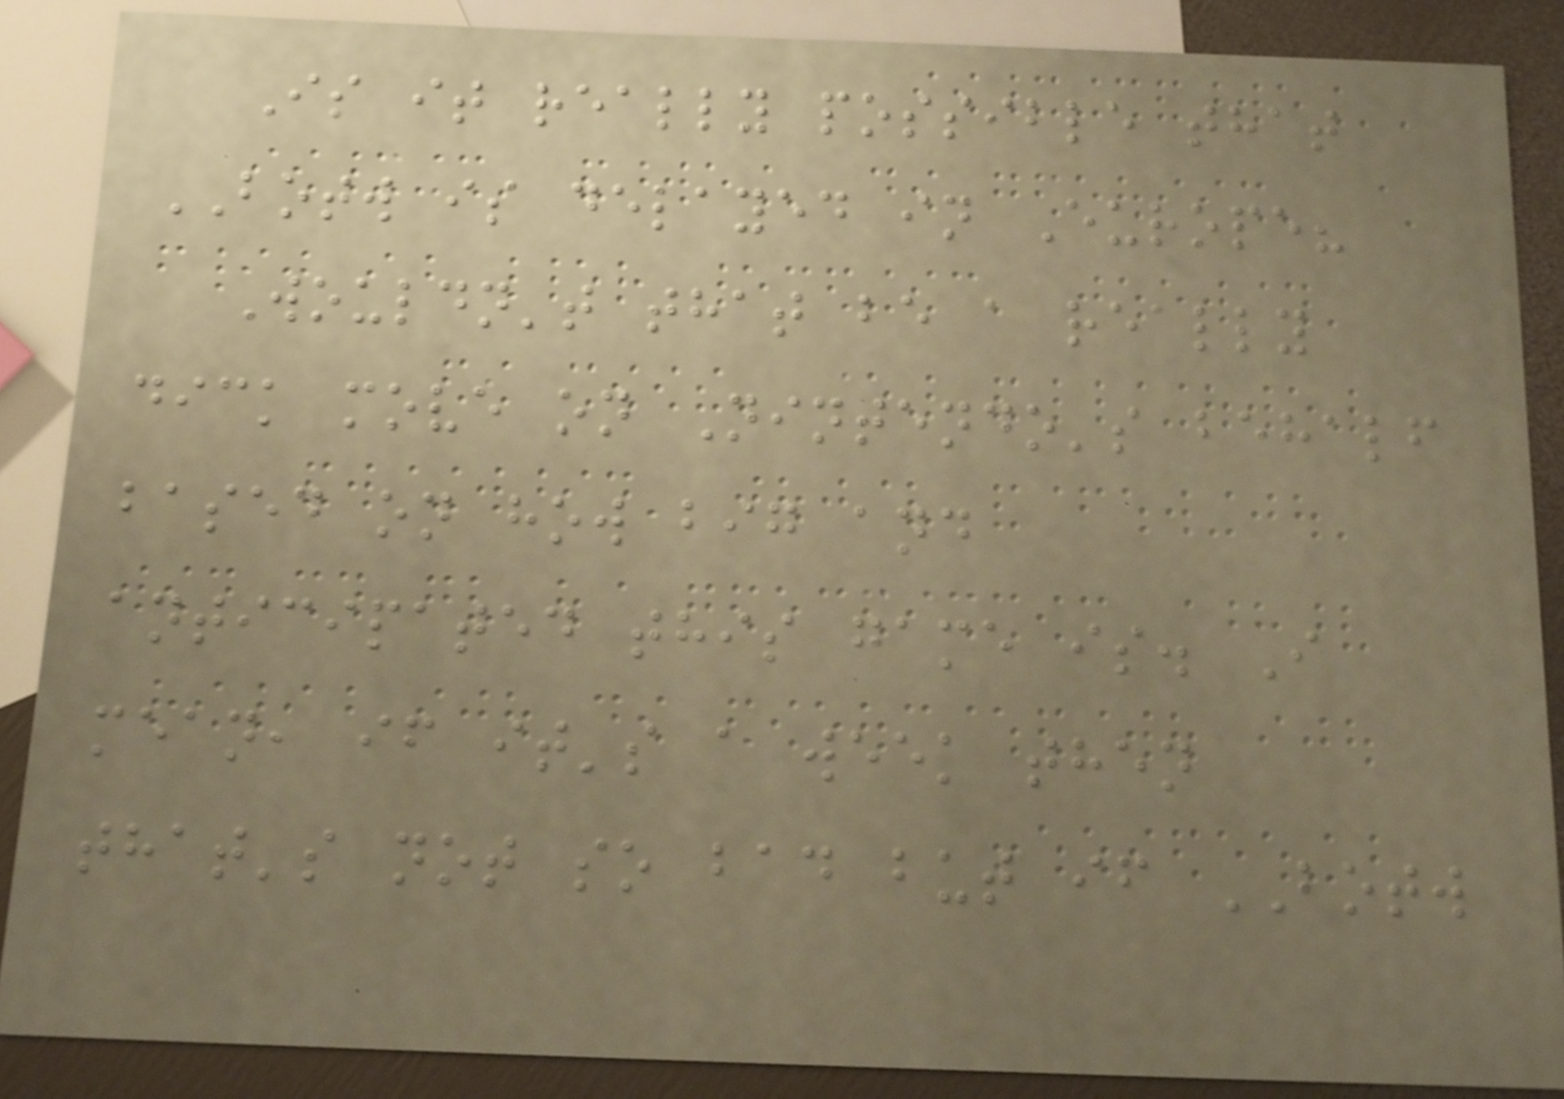Is it really possible that
BOTW is delayed in Europe?
Wouldn't that be a really
dick move on Nintendo's behalf
based on how big and
anticipated this game is. I
mean, if it's a week then
that's not so bad but if BOTW
